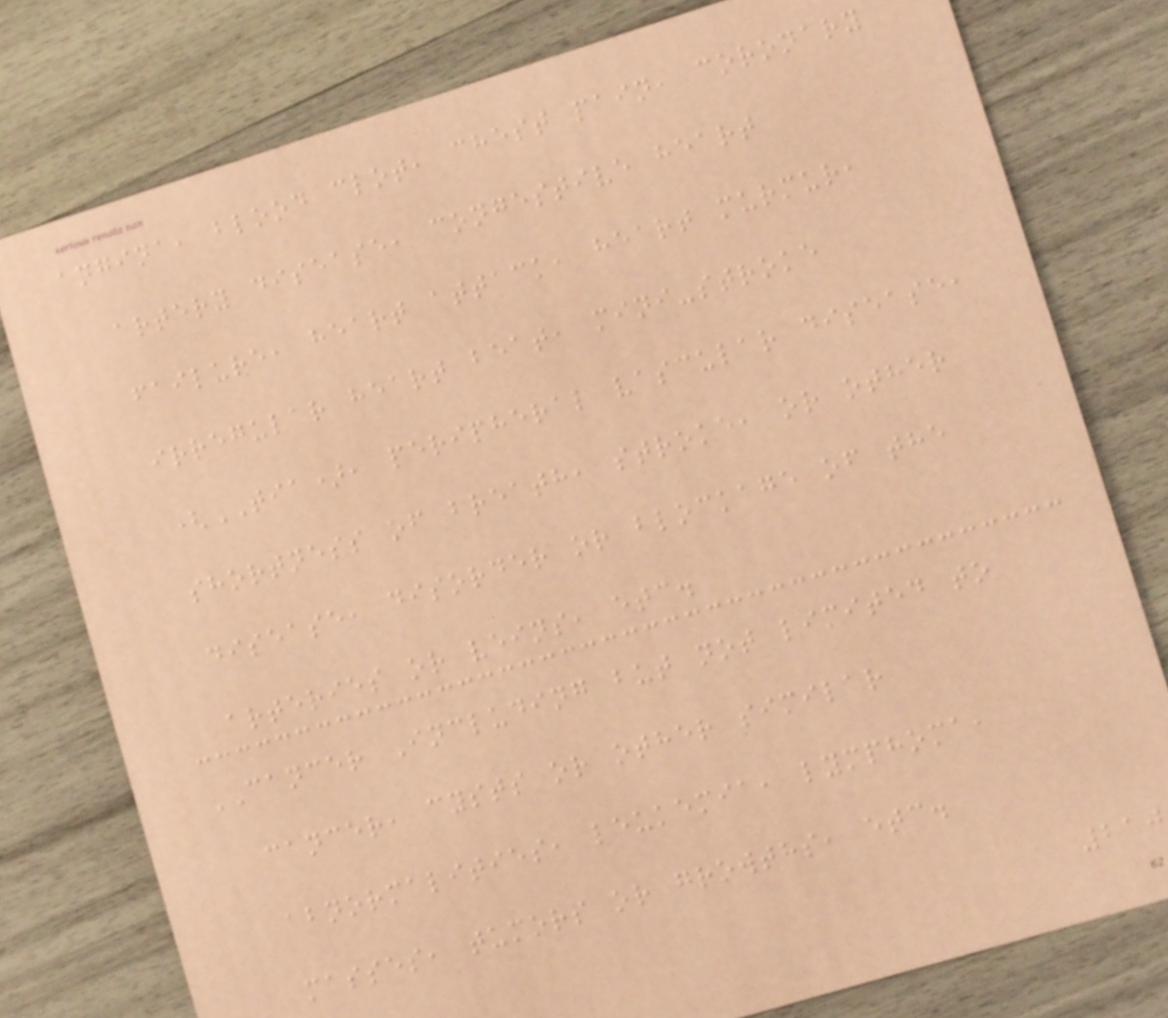angina, blood clot, chest pain, coronary
artery disease, congestive heart
failure, heart attack, heart murmur,
irregular heart beat, mini-stroke
(TIA), peripheral vascular disease,
shortness of breath, stroke, or other
disease, disorder or blockage of the
arteries or veins, etc.
CANCER Including but not limited to
cancer, cysts or other similar
abnormalities, leukemia, lymphoma,
masses, tumors or growths, etc.
210
